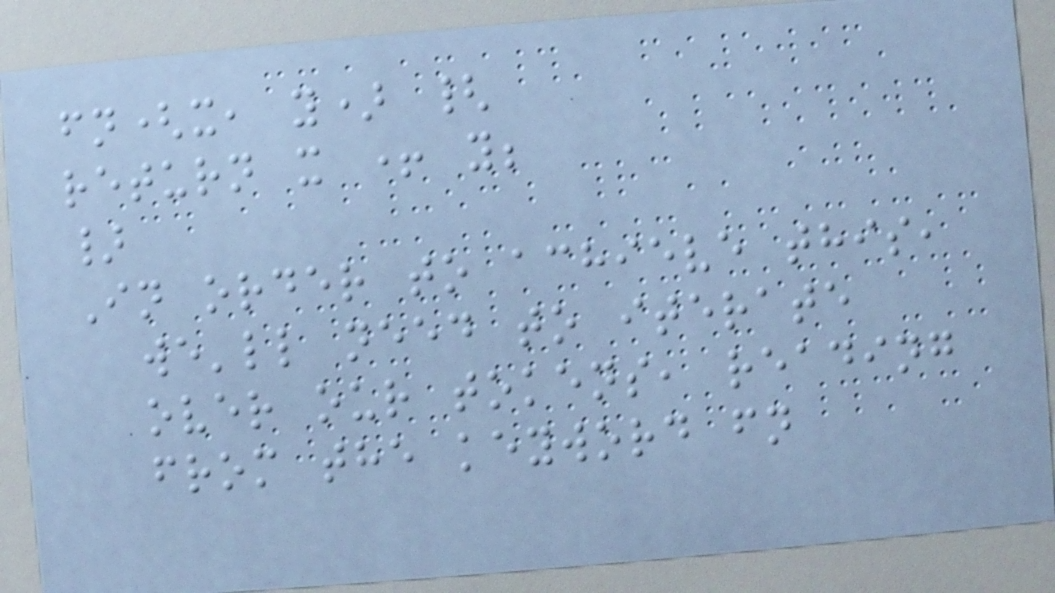fn(x, y) {
return x + y;
}
In order to achieve this,
we'll need to iterate
over our tokens, reading
from the keyword fn
